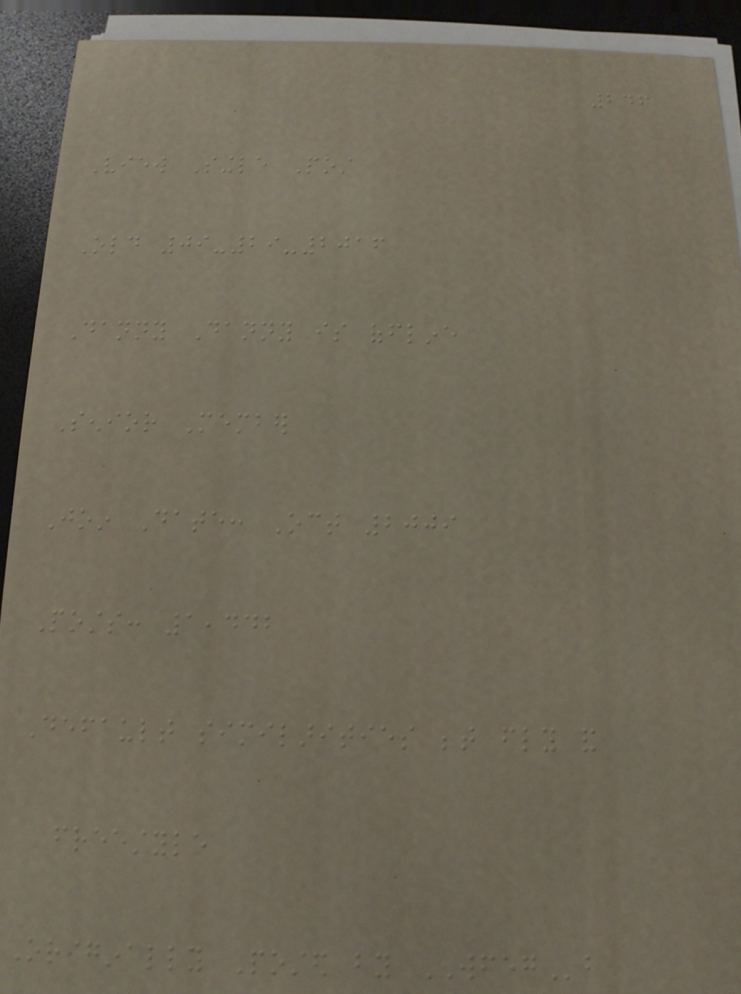246
View Single Post
Old 09-29-2016
Danny Danny is offline
Senior Member
Join Date: Oct 2009
Posts: 1,442
Default similarities between fly and
freestyle
Originally Posted by WFEGb
